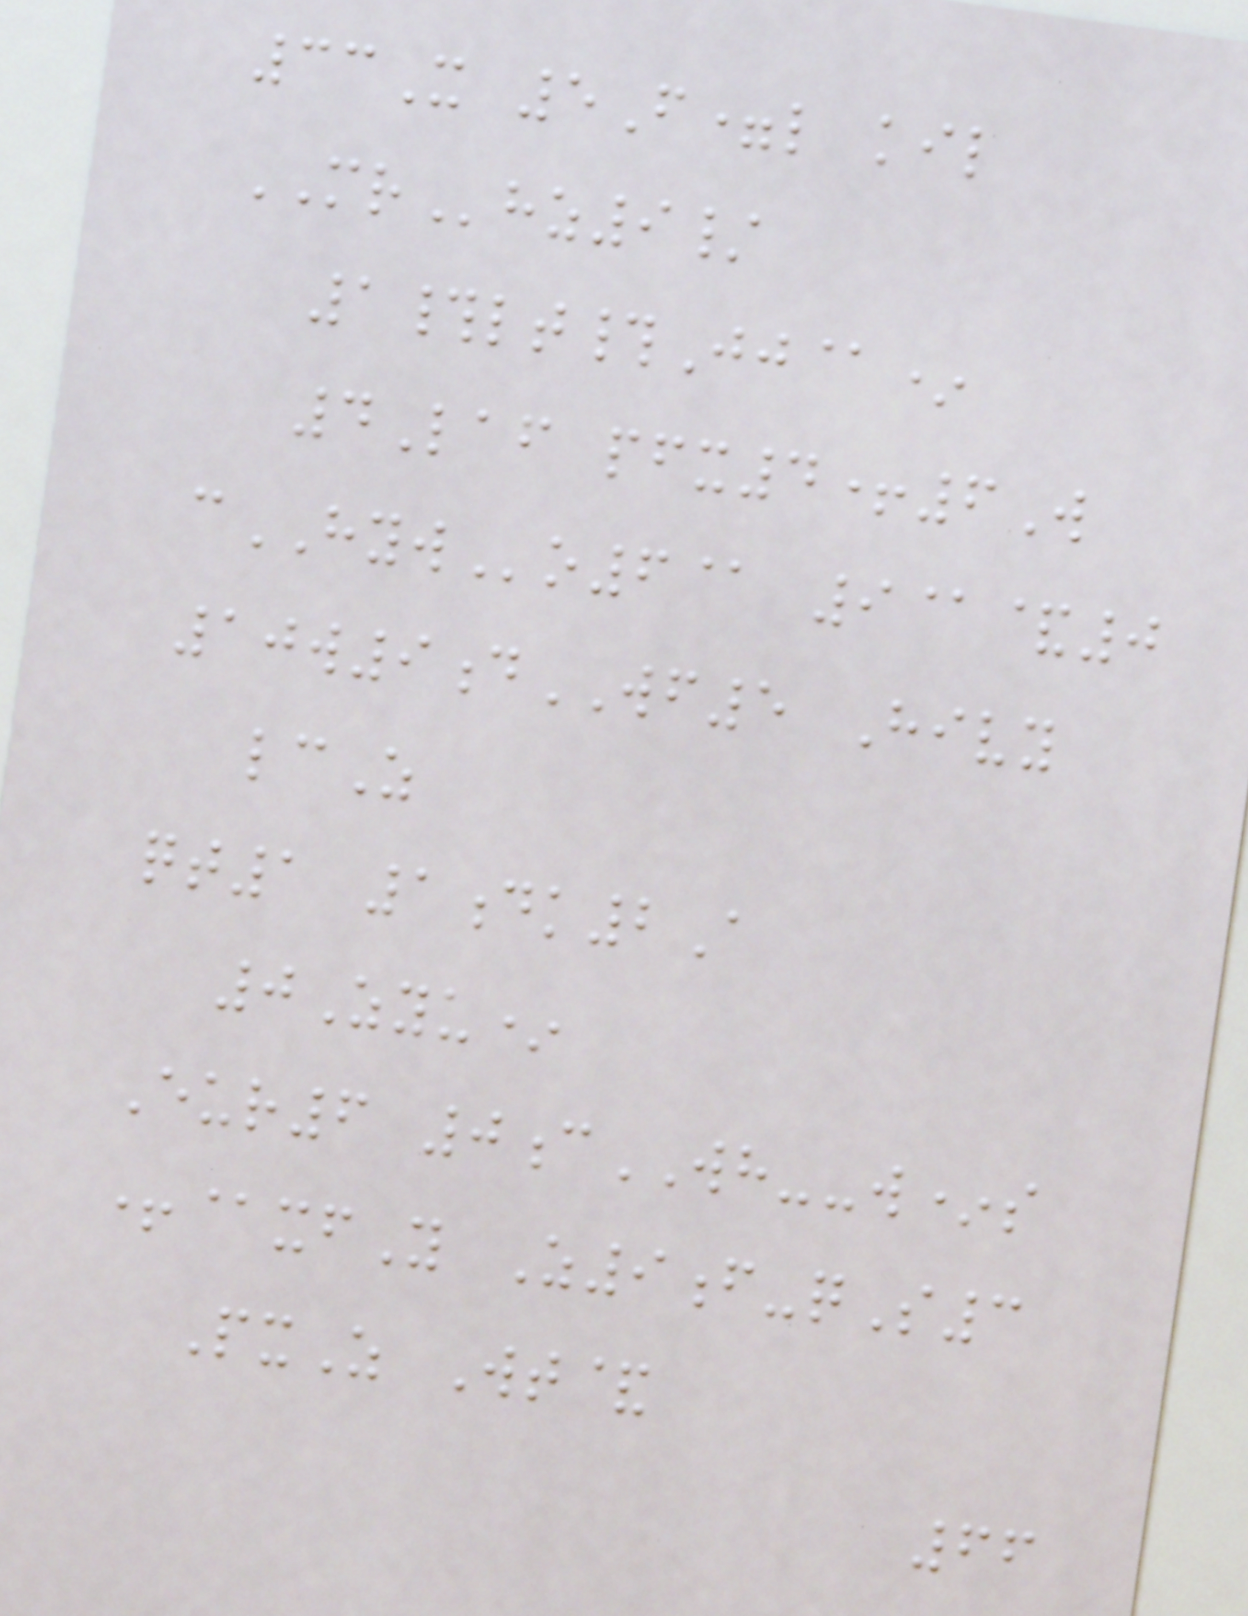33X 5F=l kil
MRhz9/
1#lt#Jj@*
4Laf pfx4+6W
cHYWo6@ 9@&0
10w9dWF5 Hivy
lcZ
qt1 1dk2A
0Zyu*
Eur6 0cWH--w*s
+@xfY Z9f-qS3
PxZ Wt&
66
